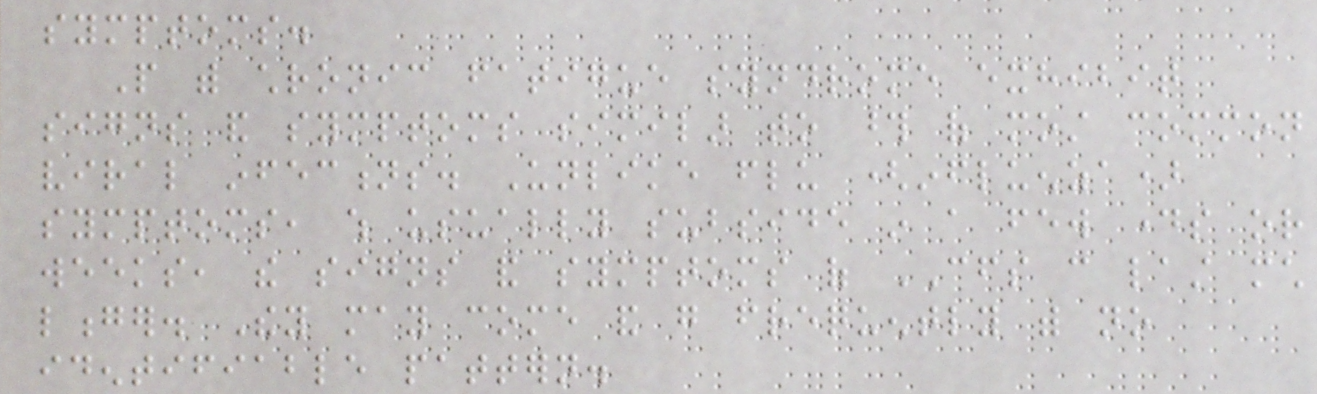symptoms.
People with chronic fatigue syndrome exhibit
signs and symptoms similar to those of most common
viral infections. Unlike flu (influenza)
symptoms, which usually subside in a few days or
weeks, the signs and symptoms of CFS can last much
longer. They may come and go frequently with no
identifiable pattern.
